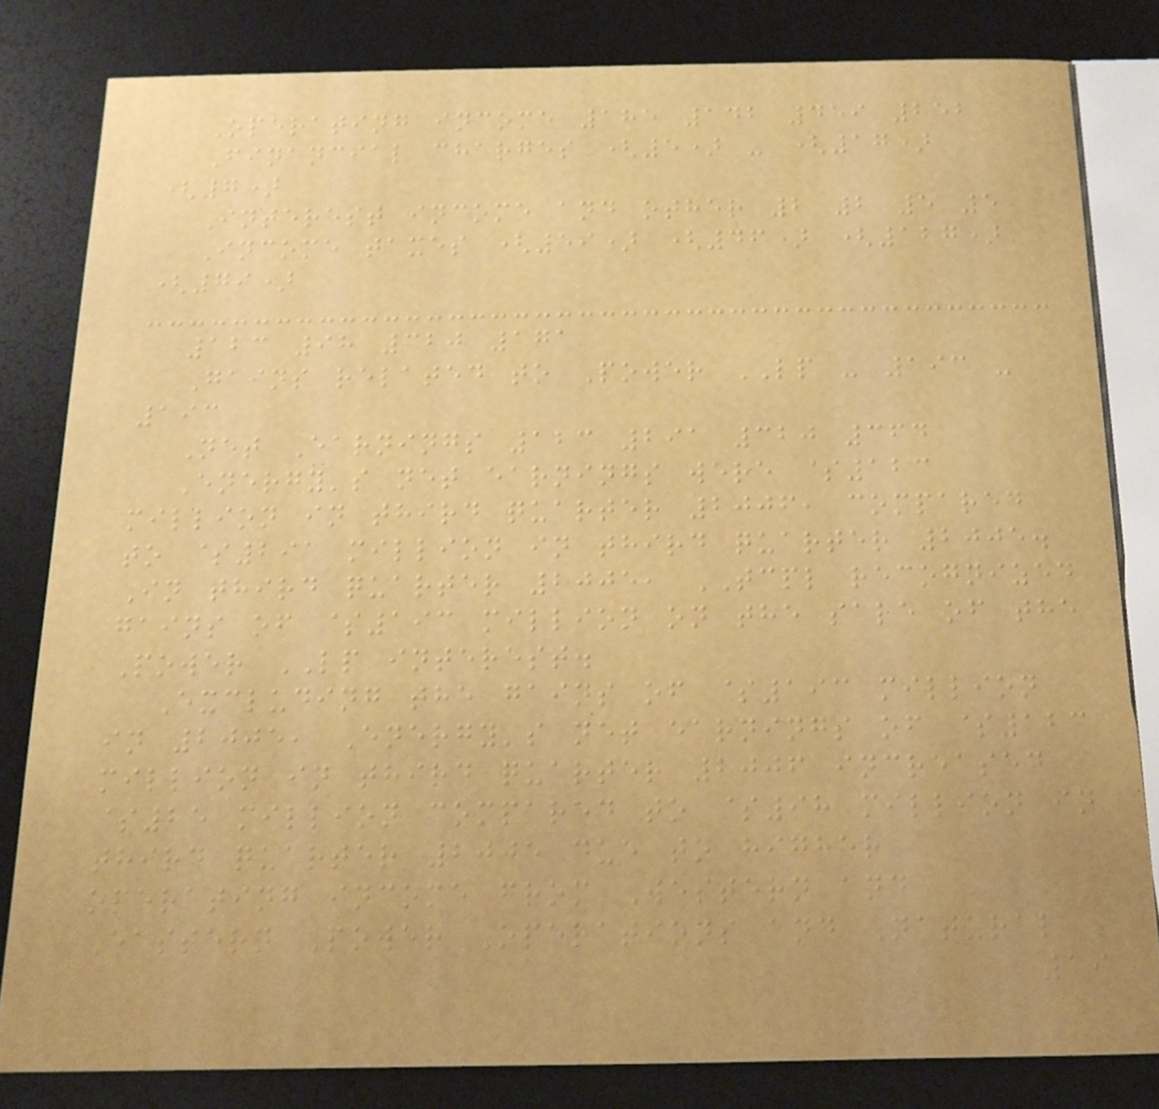Operating income 185 142 459 252
Financial charges (5) - (17)
(7)
Interest income and other 2 2 5 5
Income taxes (59) (46) (127)
(79)
123 98 320 171
Gains related to Power LP - 193 -
193
Net Earnings 123 291 320 364
Energy's net earnings were $123
million in third quarter 2006, compared
to $291 million in third quarter 2005.
In third quarter 2005, TCPL recognized
gains of $193 million on the sale of the
Power LP interest.
Excluding the gains of $193 million
in 2005, Energy's net earnings of $123
million in third quarter 2006 increased
$25 million compared to $98 million in
third quarter 2005 due to higher
operating income from Western and
Eastern Power Operations and Natural
19
